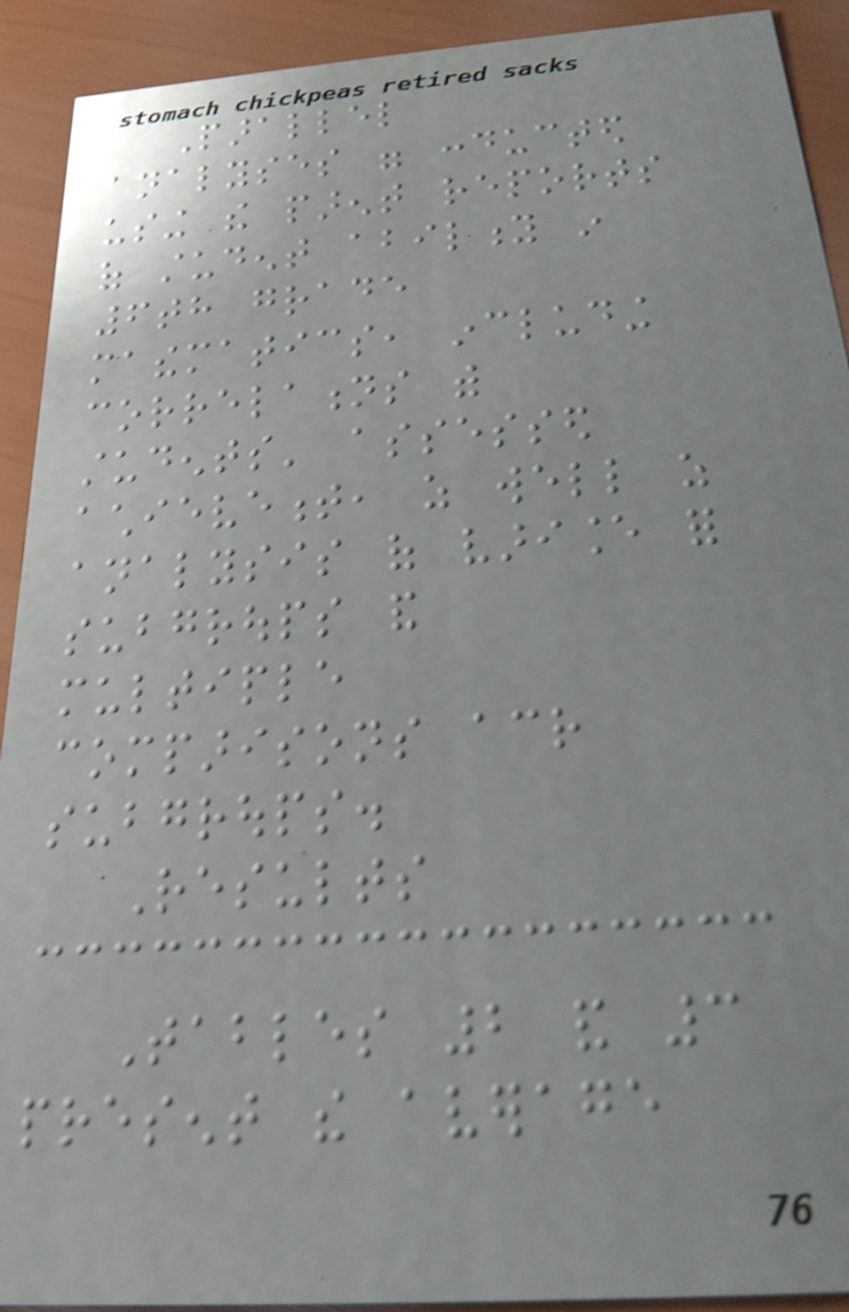Parallel
analyses were conducted
using the parent reports
of student ability in
6th grade
mathematics, including
correlations with
students' assessed
achievement, as well as
analysis of variance for
subgroups and
multiple
comparisons across
subgroups.
Results
Tables 2 and 3
present the average
